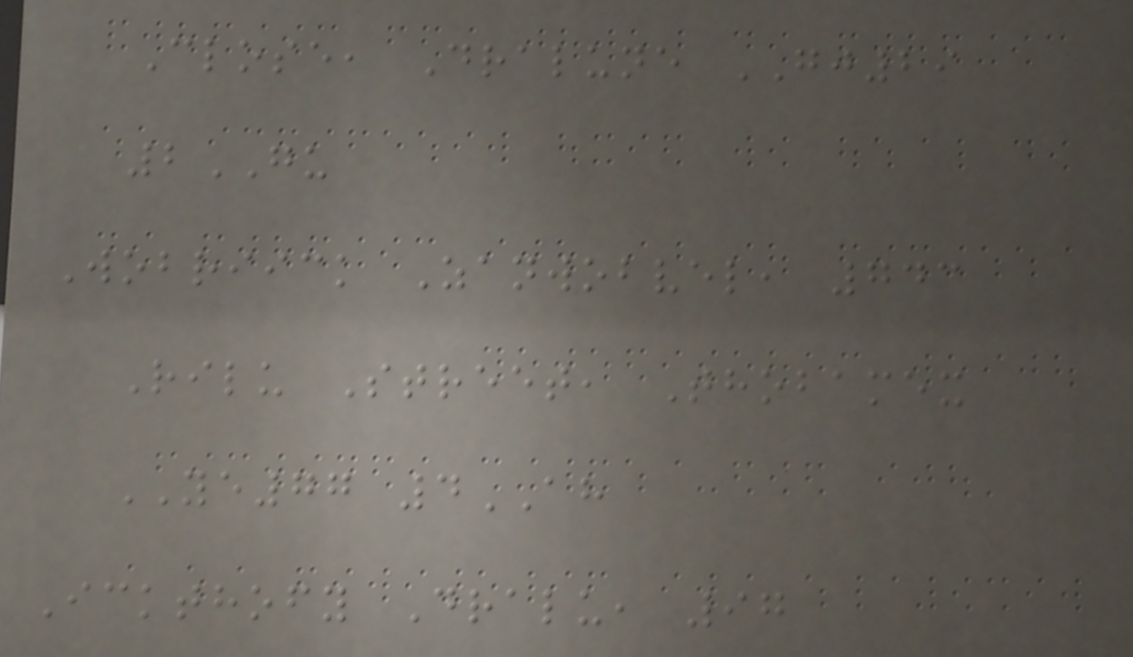Close, Dralune GJ29
2GU
Wobriick Zanwobvel, 743
Rilu Street, Thobamex
YE77 4AH
Ickthofy Dralu, 97
